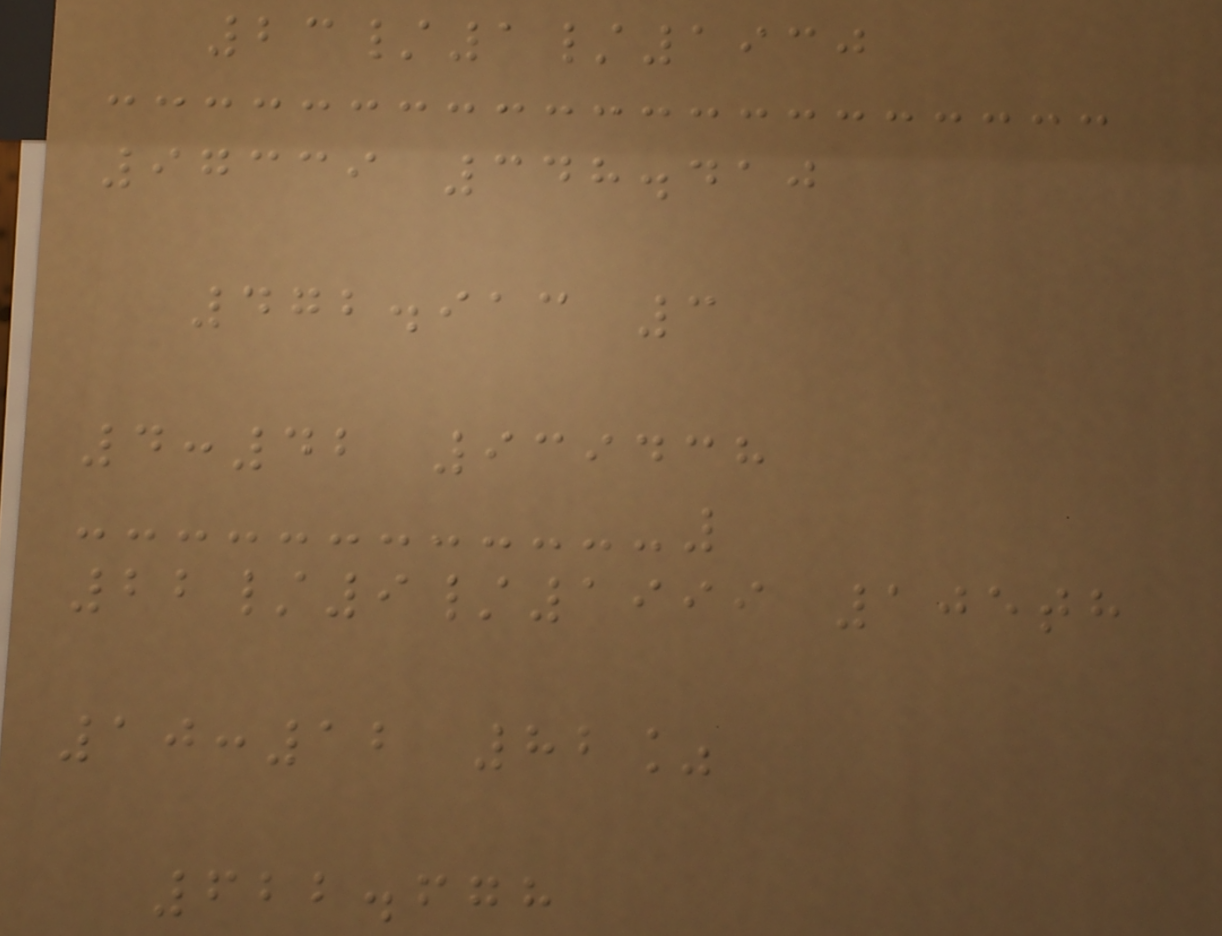23/1/1930
97339 348.410
472.913 3
4:42 939438
22/9/1999 105th
10:12 82%
622.678
